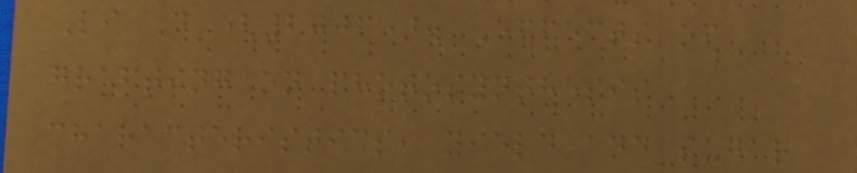Li D (2006). Effects of
grafting on photosynthesis
characteristics, yield and sugar
